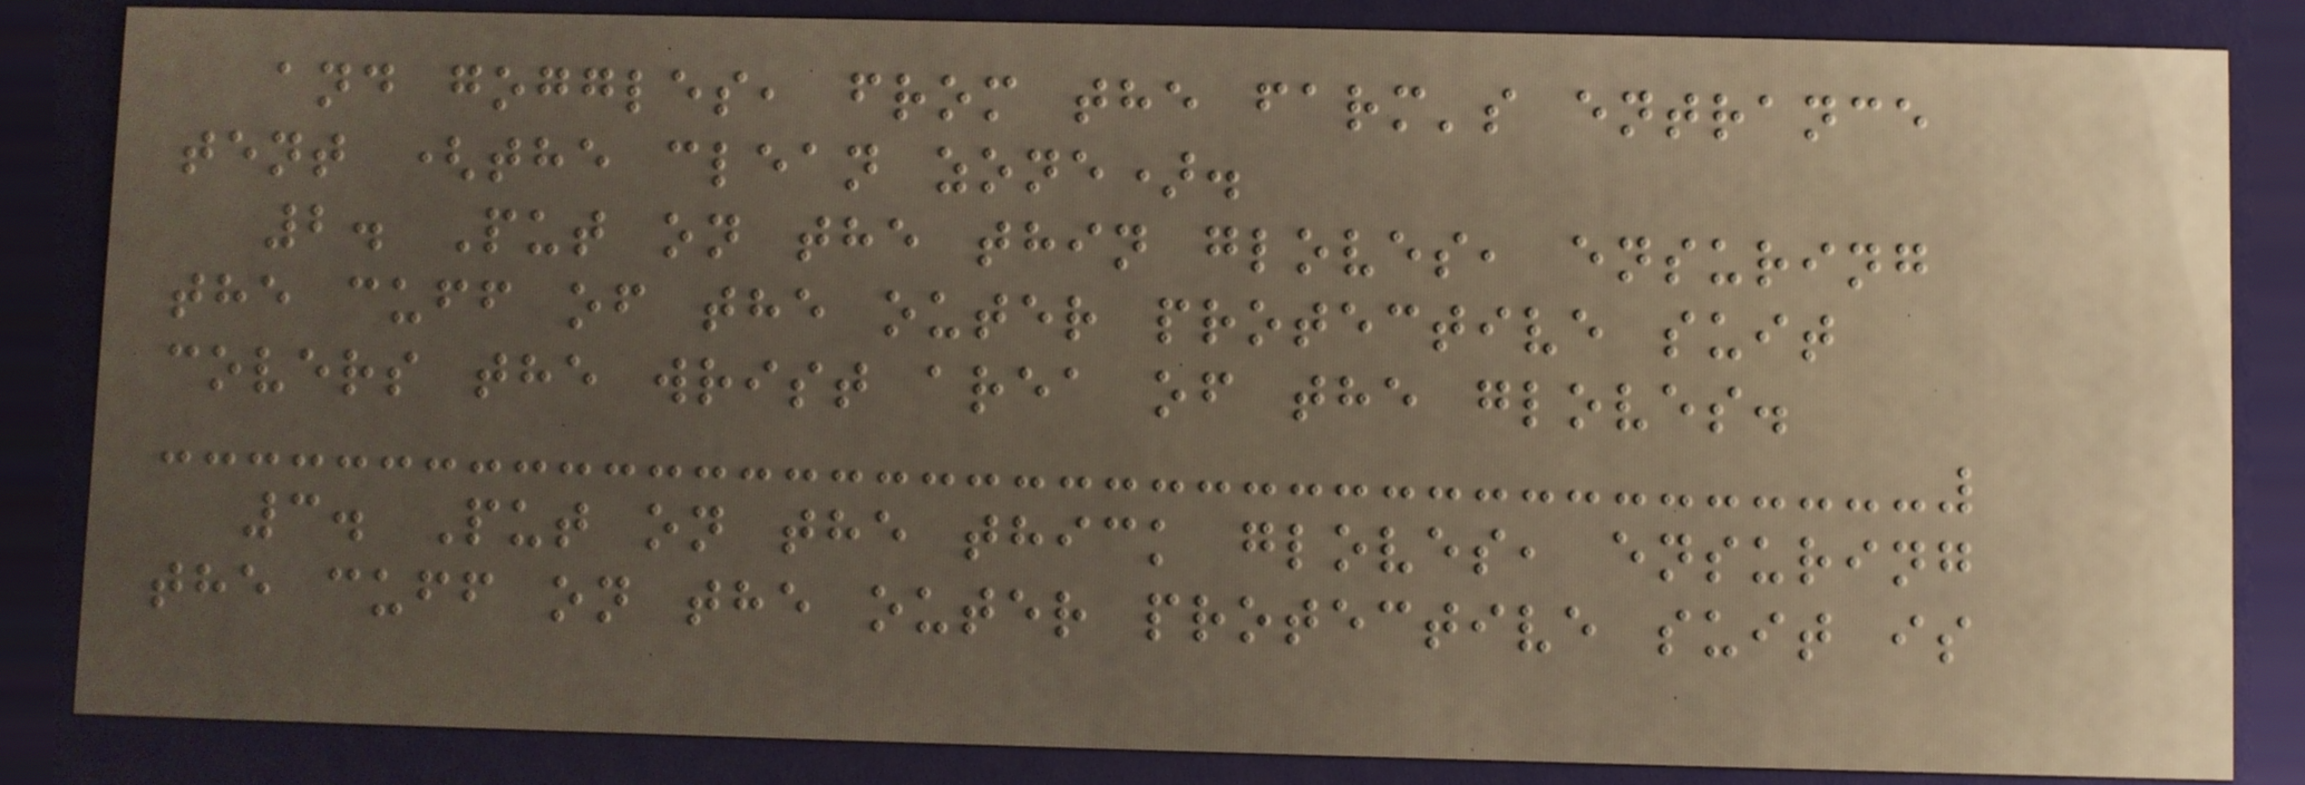and goggles, from the farm's entrance
tent (the clean zone).
2. Put on the thin gloves, ensuring
the cuff of the outer protective suit
covers the wrist area of the gloves.
3. Put on the thick gloves, ensuring
the cuff on the outer protective suit is
